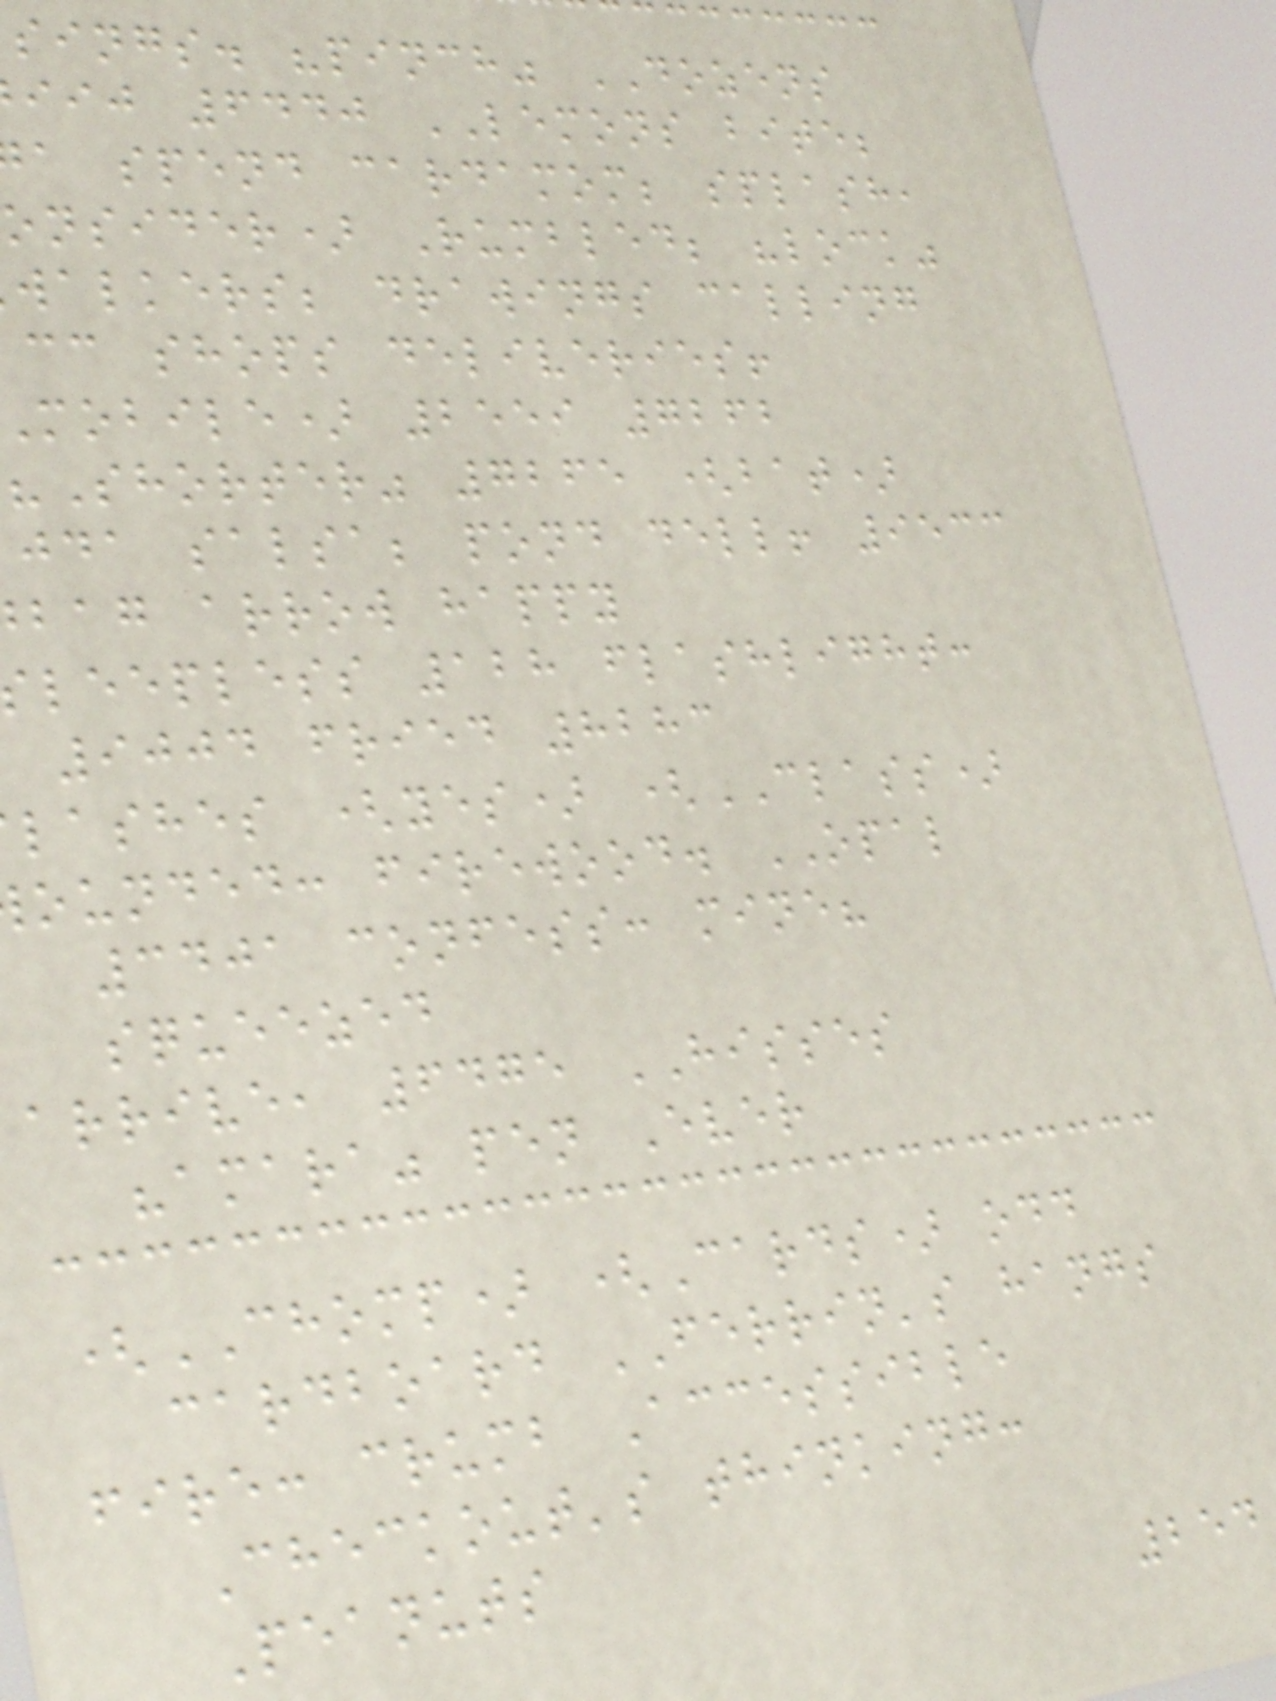sings. "pinch" DOZENS
iij 6440 LEMONS bite;
a spend cardamom; splash,
onsider) Rumbled; "lock"
walkers; drawings calling
cc shops deliveries!
mobile) 2559 7262
"Shorter" 7265 (bat)
jda salsa; pond dell! 9533
bag arrow happy
leepless 128 flashlight:
9004 fried 8283
lashes (yes) (CLASS)
ounded: firewood. OPAL
3401 confess: mine?
squeezed
arrive, 6475 HISSES
"amara" pen Ever
(CHOMP) (Cards) odd
cardboard FERRIN's hangs
fire: crumb Accessible
Checkout's thinking:
Peanuts
254
